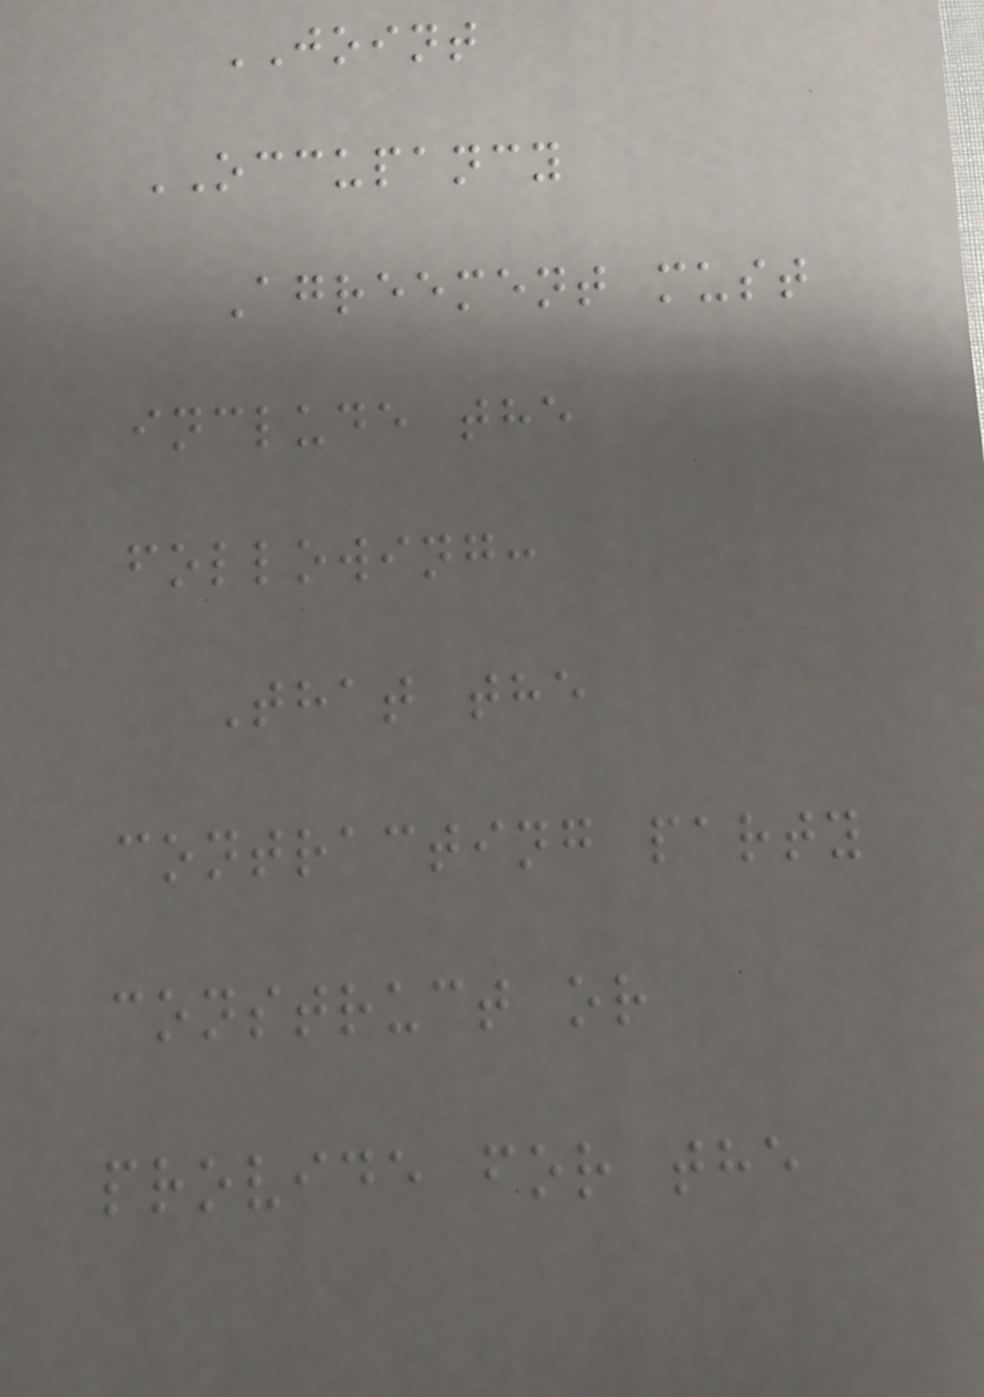JOINT
OCCUPANCY
Agreement must
include the
following:
That the
contracting party
construct or
provide for the
